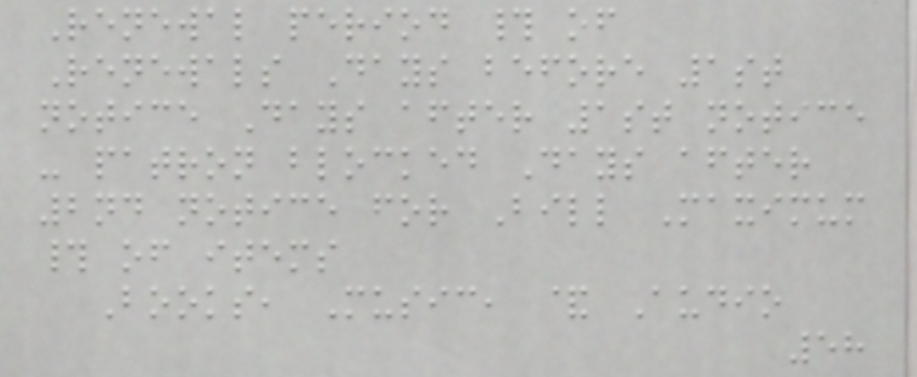Renewal period # of
Renewals Days before 1st
notice Days after 1st notice
- patron blocked Days after
2nd notice for Bill Maximum
# of items
Books, Music, & Audio
58
